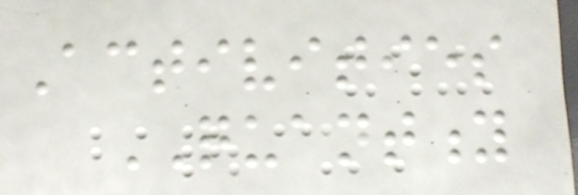Activities
QUANTITY
